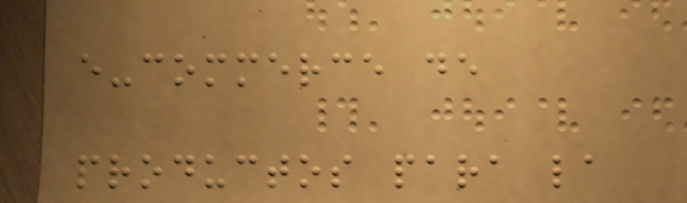e-commerce de
productos para la
